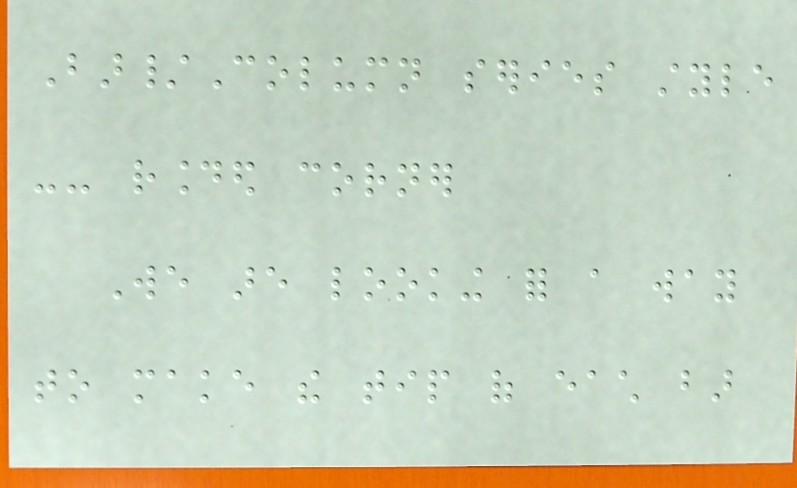Bar/Column series style
-- rounded corner
We are looking for a way
to make the tip of each bar
